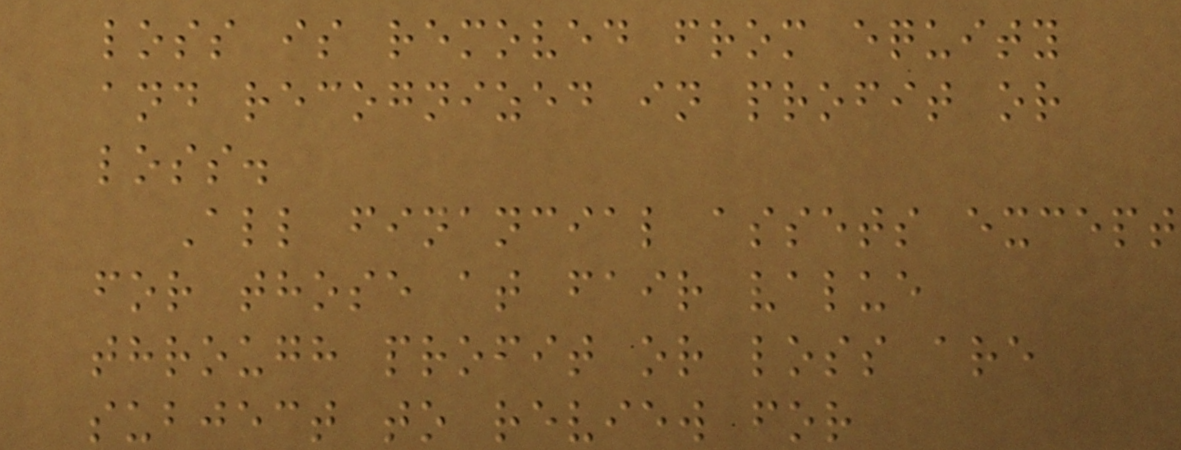loss is removed from equity
and recognized in profit or
loss.
All financial assets except
for those at fair value
through profit or loss are
subject to review for
